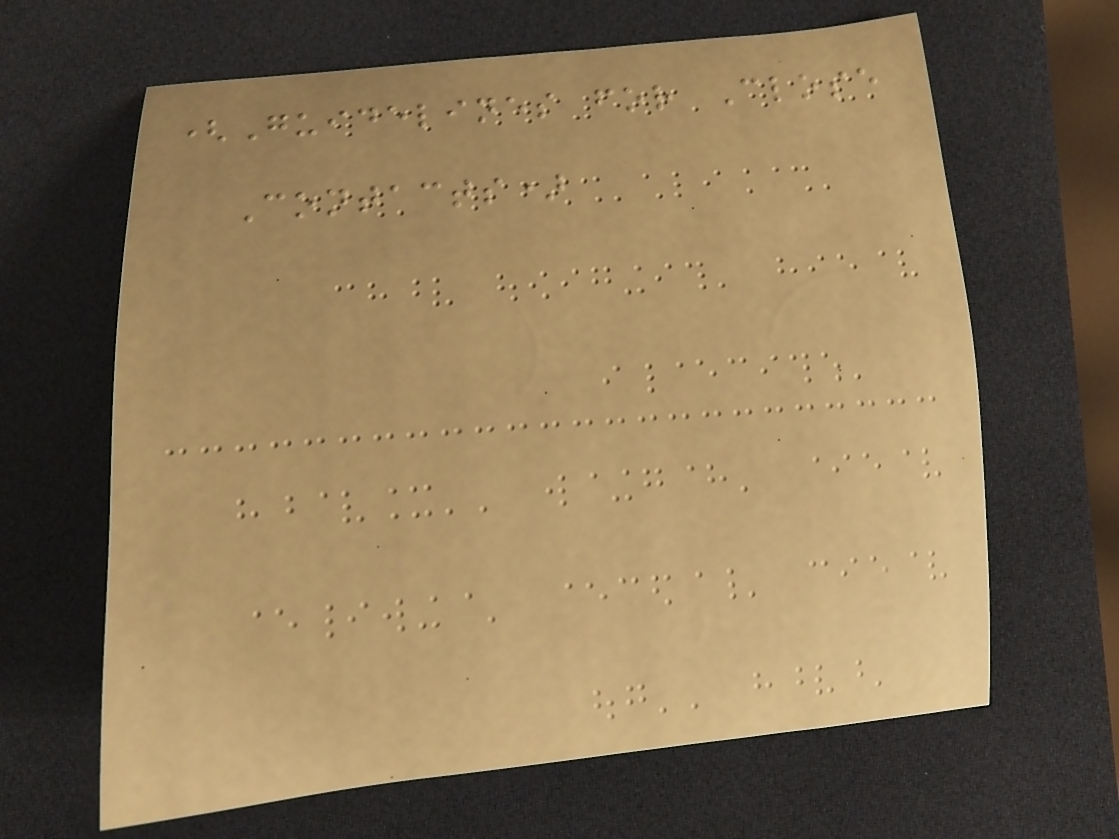(Guidelines for Close
Contacts)
